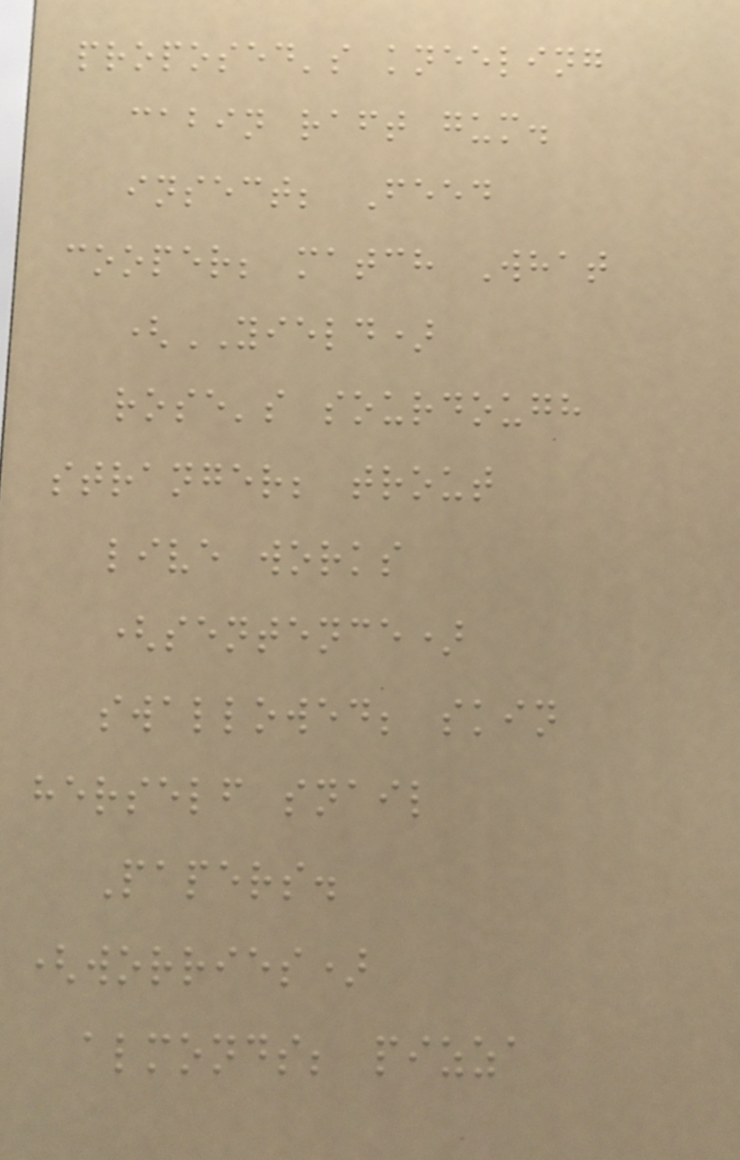proposed's kneeling
cabin raft gum.
insect; Feed
cooper; match What
(YIELD)
rose's sourdough
stranger; trout
live works
(sentence)
swallowed; skin
herself snail
Papers.
(worries)
almonds; pizza
